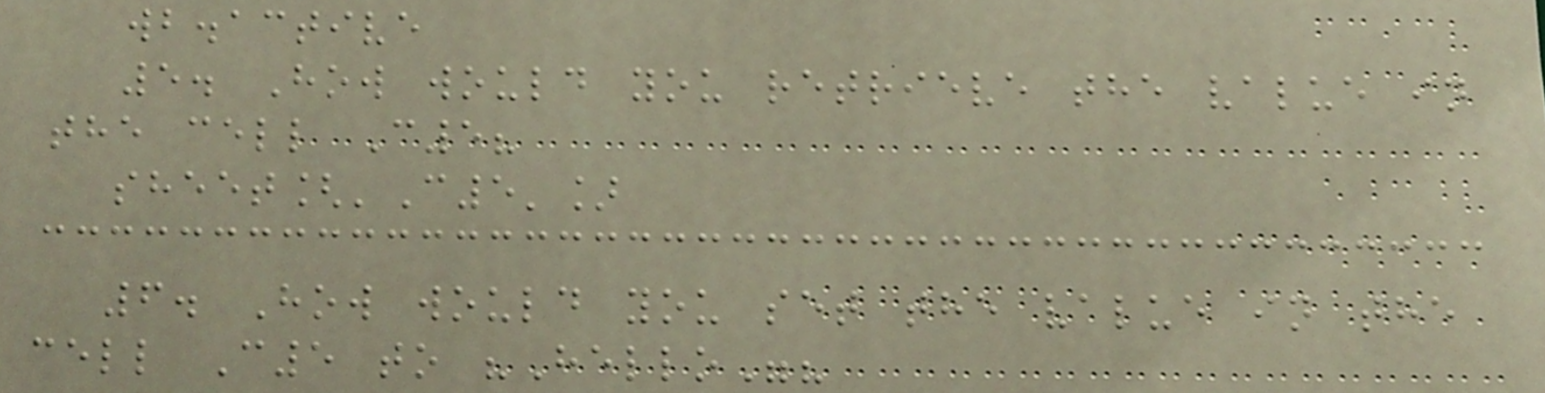wb.active
5. How would you retrieve the value in
the cell C5?
sheet['C5']
6. How would you set the value in the
cell C5 to "Hello"?
